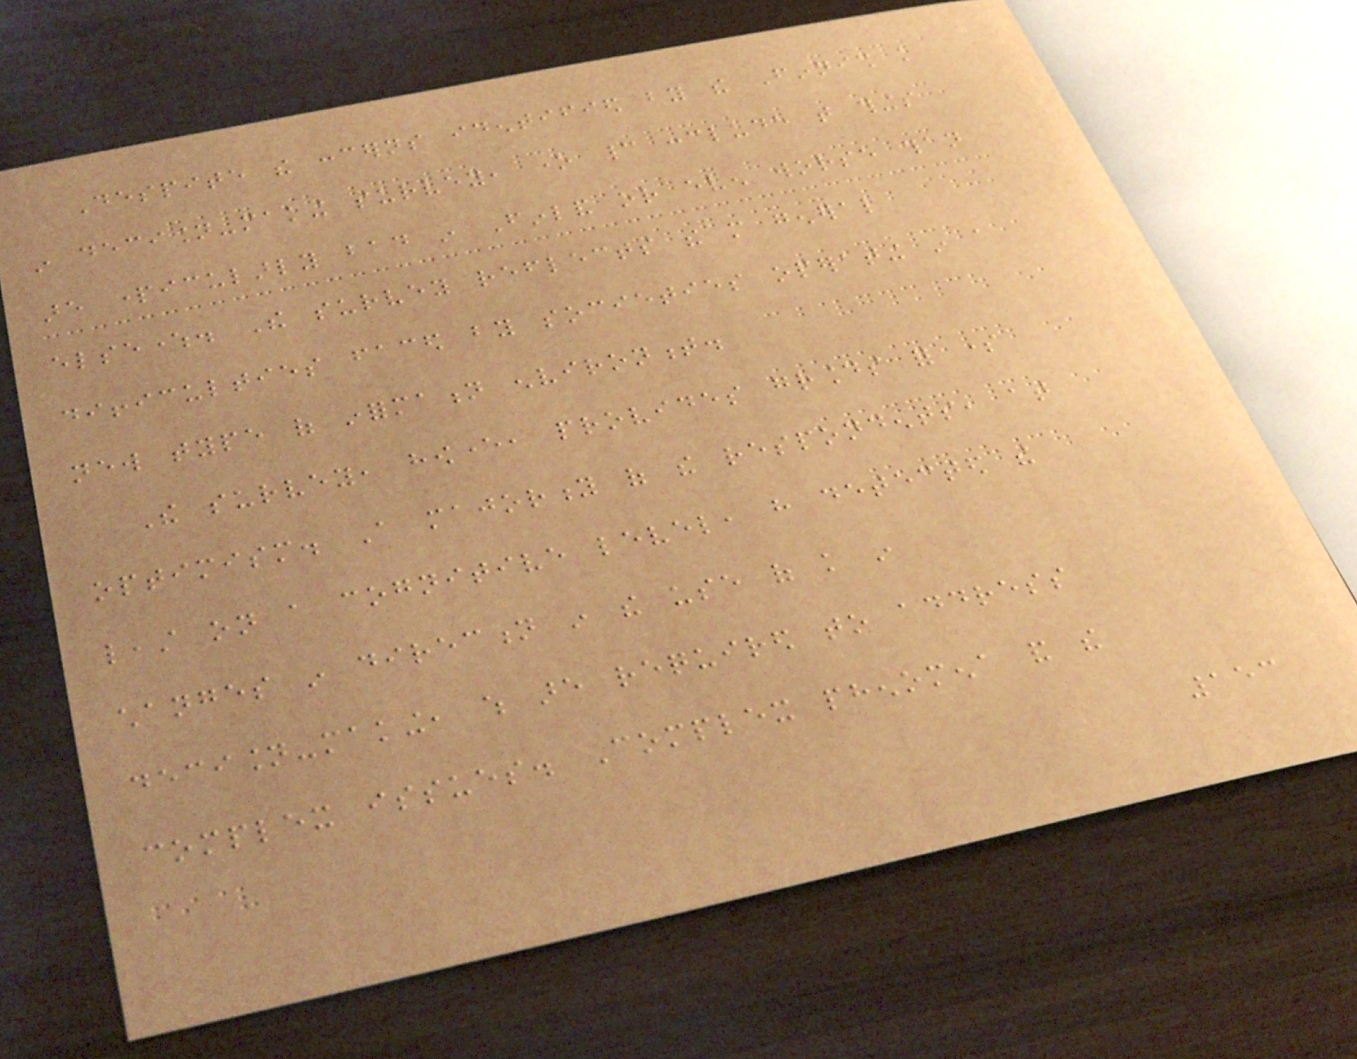Despite the concerns identified by the Finnish knowledge
in decision-making survey, one cannot conclude that things
are particularly bad in Finland or even worse than
elsewhere. The survey reflects the more general
difficulties faced by societies operating in a
new type of information environment.
The survey, however, provides grounds for some
optimism. A majority of the respondents, at
least on a cognitive level, have detected the
changes in direction in the use of knowledge in
decision-making, which are required to address
complex issues. Complex phenomena and the
153
